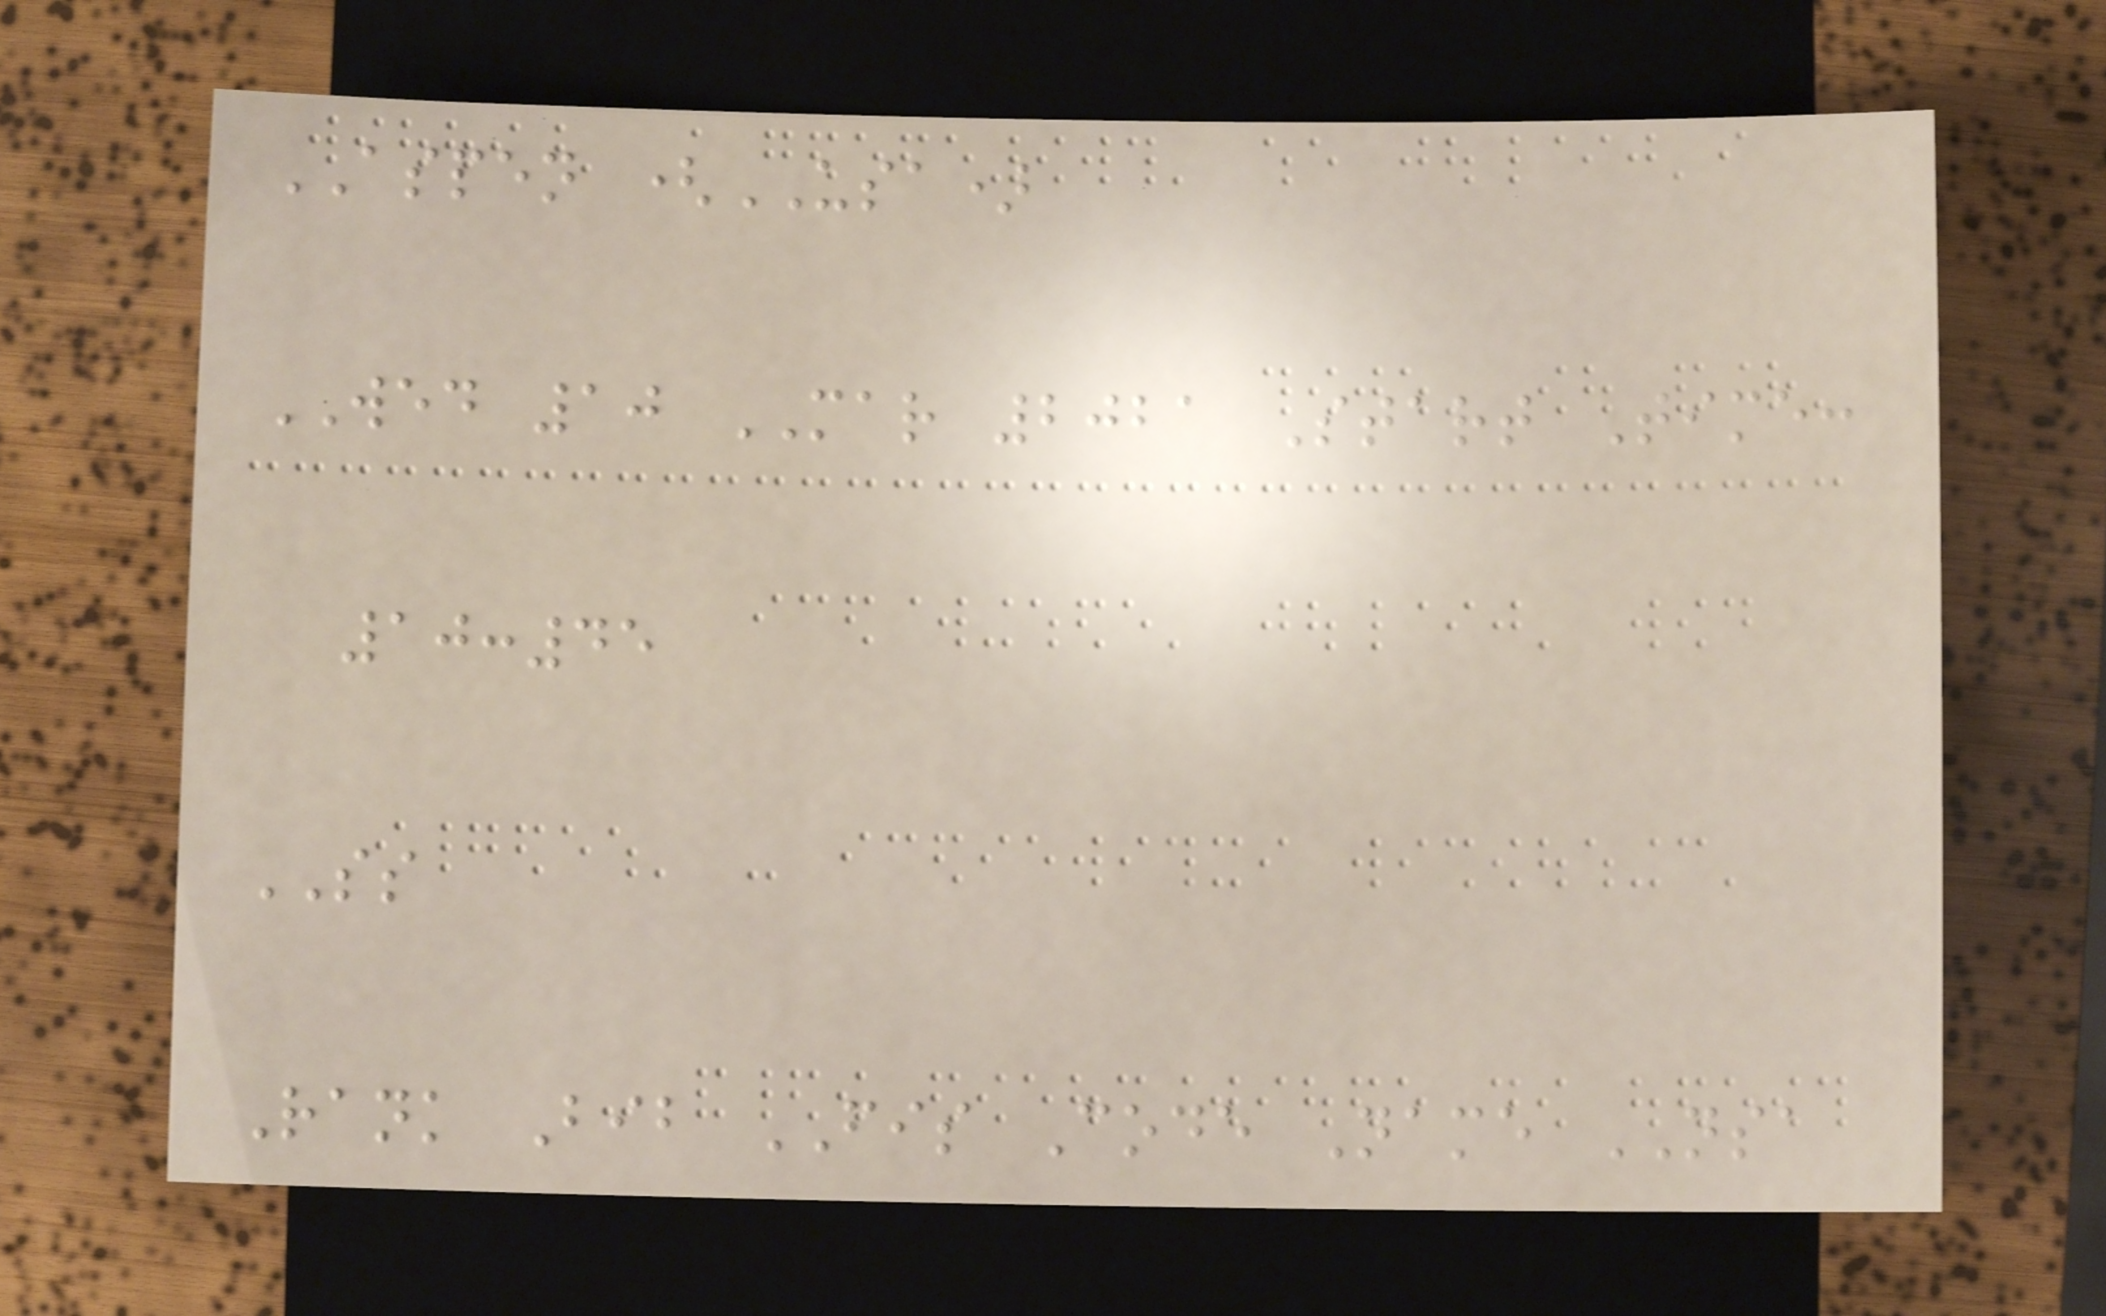ASPEN (USA)
WED 10 MAR 2021 Start Time:
10:45
SS
Rank Bib FIS Code Name NSA
